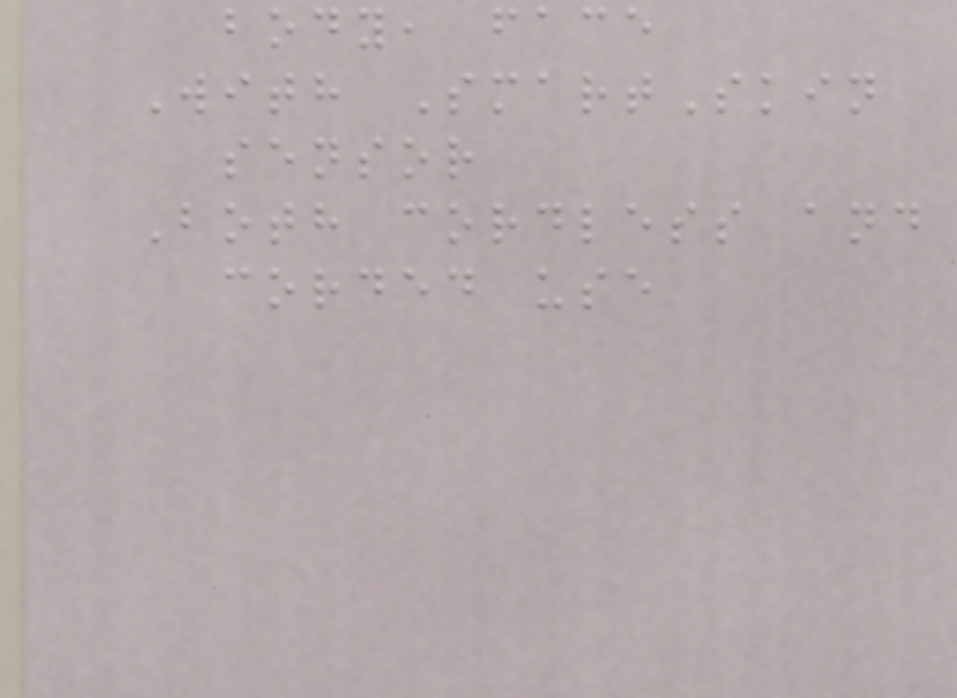body, face
With SmartSkin
sensor
Both cordless and
corded use
